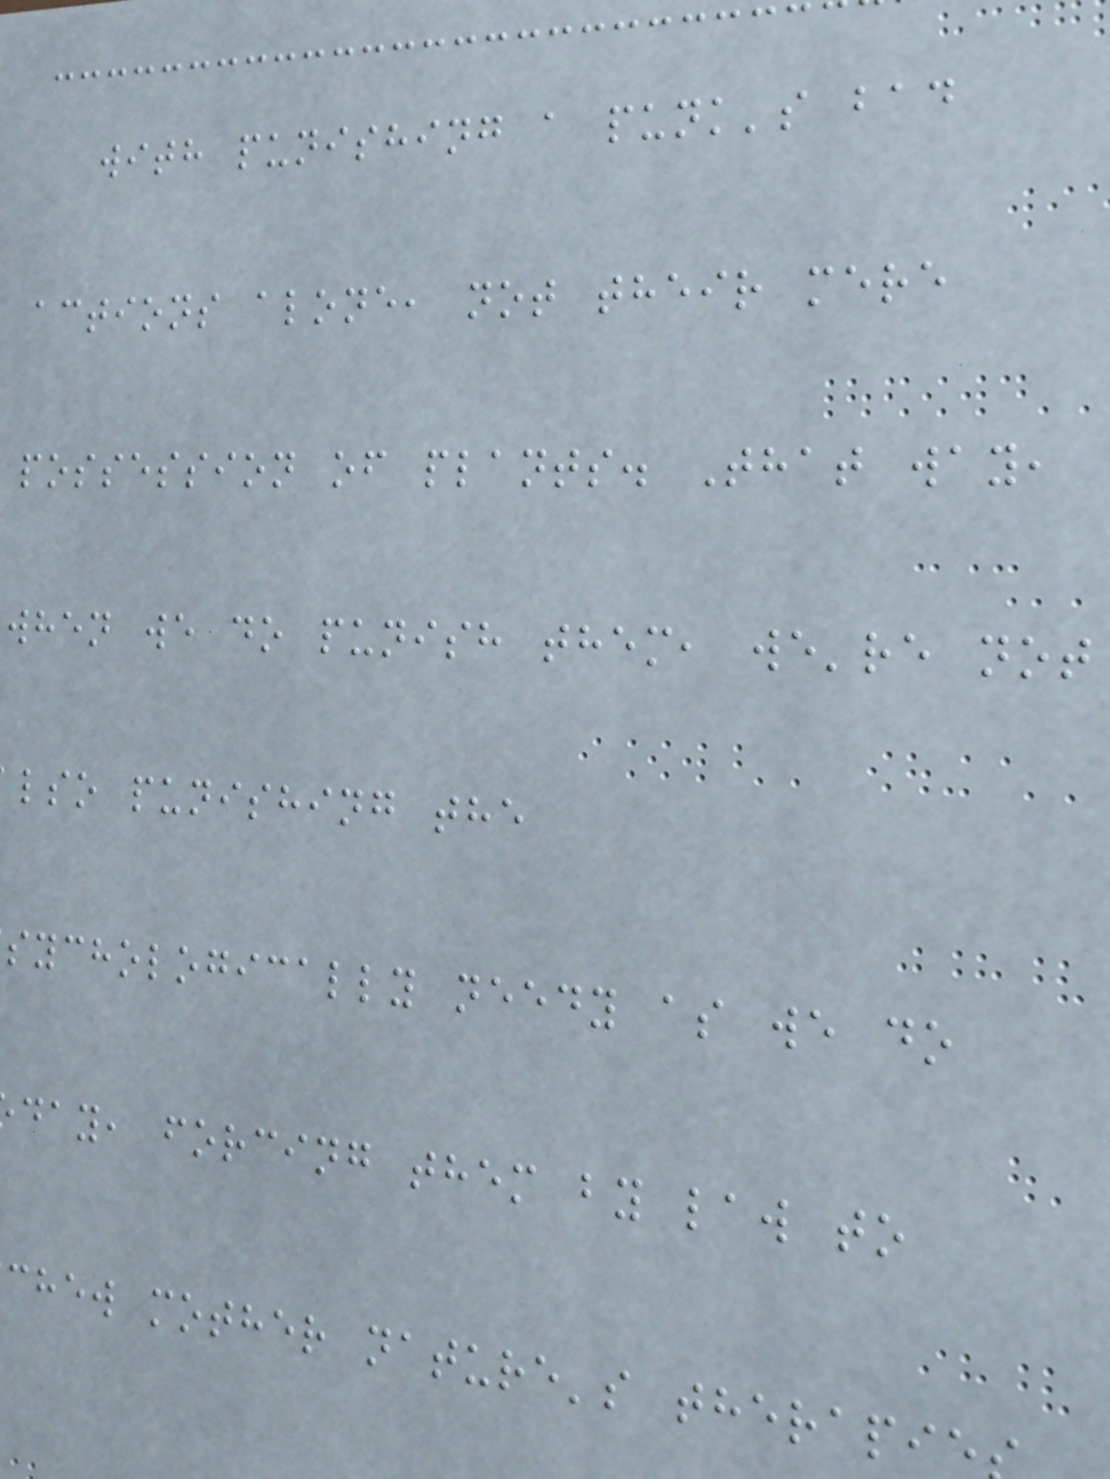with punishing a punk's bad
actions alone, not their mere
possession of plants. That way,
when we do punish them, we're not
lso punishing the
sychologically needy as we do
day, forcing them by law to
chew mother nature's therapie
